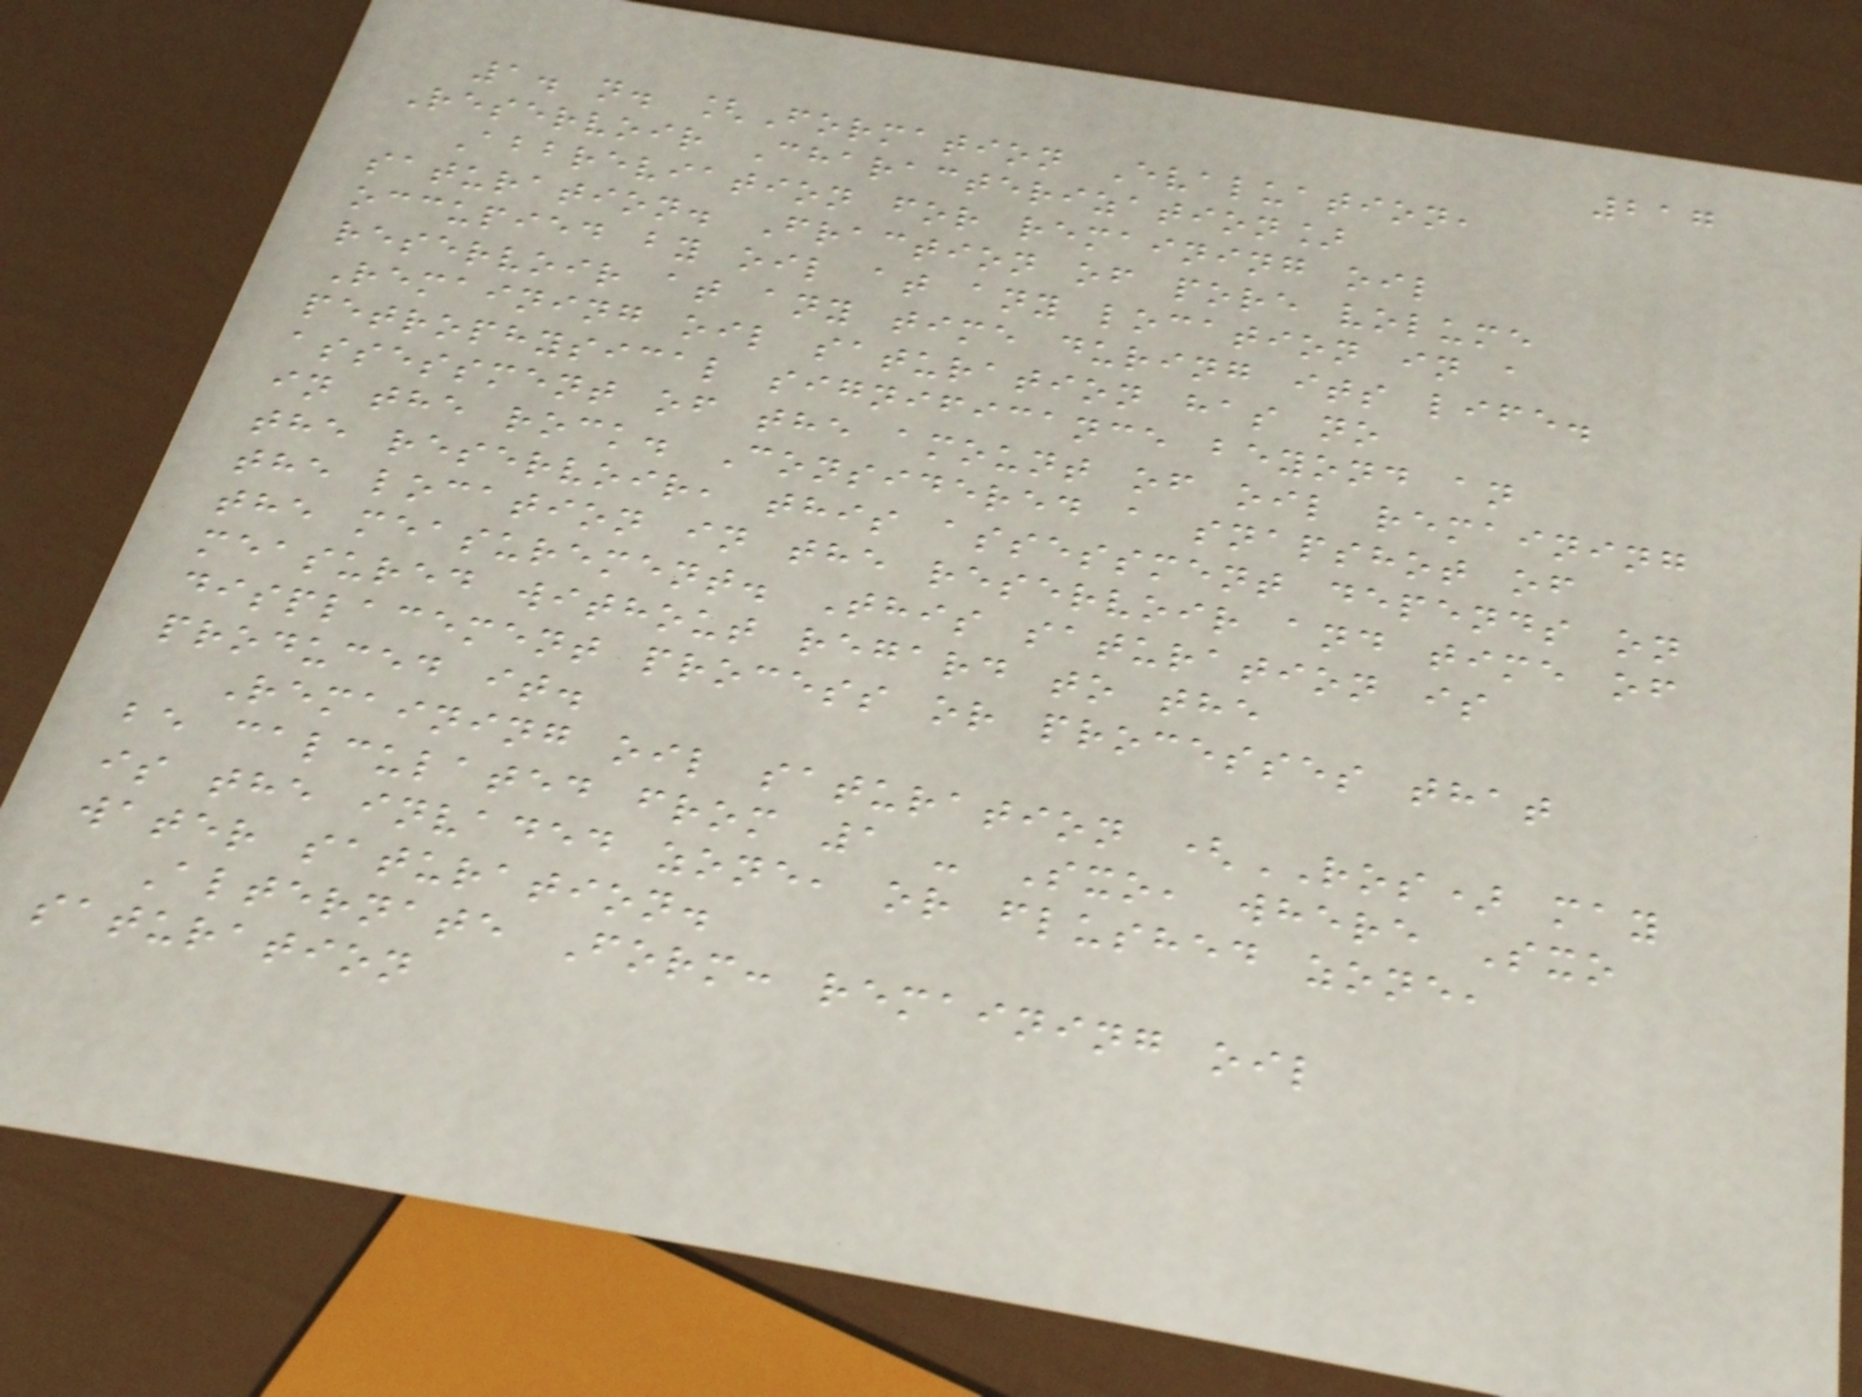217
1. n. [Formation Evaluation,
Reservoir Characterization]
Abbreviation for remaining oil
saturation. Fraction of pore volume
occupied by oil at any location in a
reservoir at any time during its life.
Remaining oil saturation has no
petrophysical significance beyond an
assessment of the amount of oil remaining
in the rock. Considered a snapshot of
the reservoir, this assessment depends on
the location in the reservoir and time of
the measurement. This saturation is
measured without regard to the
displacement process or processes that
produced it.
Remaining oil saturation (ROS) may
be calculated from 1 - Sxo, where Sxo
is the invaded zone, or flushed zone,
water saturation.
Alternate Form: remaining oil
saturation
